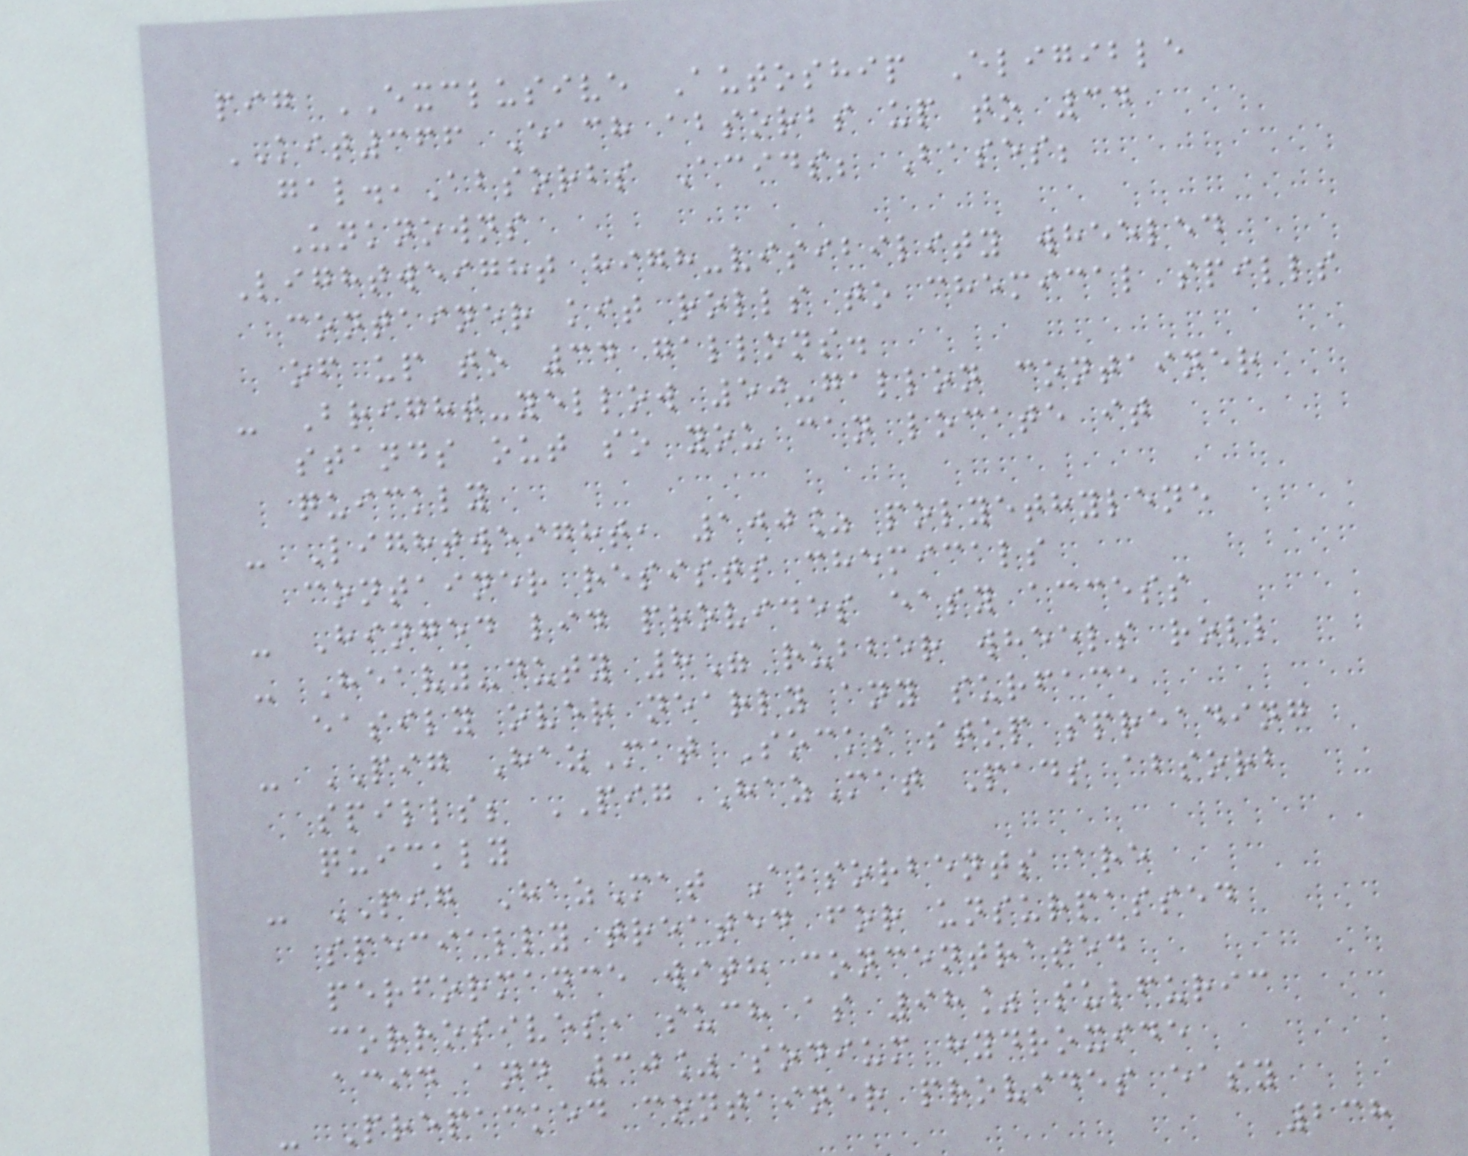pig EXCLUSIVE Autoship Eligible
KIT366 Each absorbs up to 34
gal.,Absorbs Acids; Bases;
Unknowns
Lightweight high-visibility wheeled
container kit rolls to chemical spills
of up to 34 gallons.
- Bright-yellow 50-gallon container
stands out so you can locate it
quickly
- Lightweight, 100% polyethylene
container resists chemicals
- Hinged lid provides easy access
- Heavy-duty 8" rubber wheels roll
easily over nearly any surface
- PIG HazMat Socks stop spreading
spills; PIG HazMat Pads absorb
quickly
- PIG HazMat Absorbents are
specially treated for unsurpassed
performance with concentrated
corrosives, such as 98% sulfuric
acid and 30% sodium hydroxide
- Prepacked container provides easy
238
